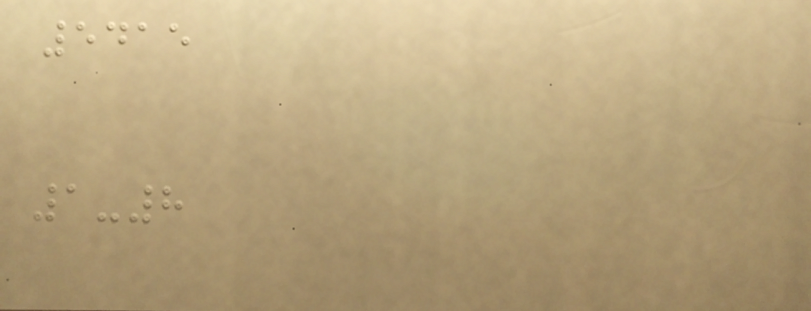5415
1-8
